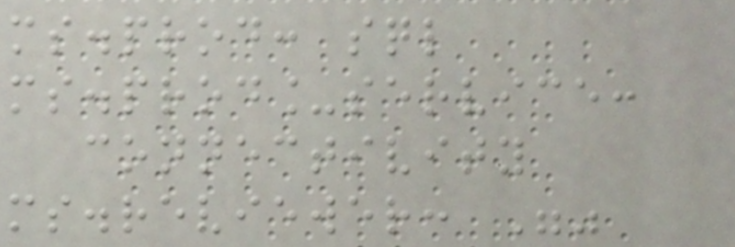ms.prod: sql
ms.prod_service:
connectivity
ms.reviewer: ""
